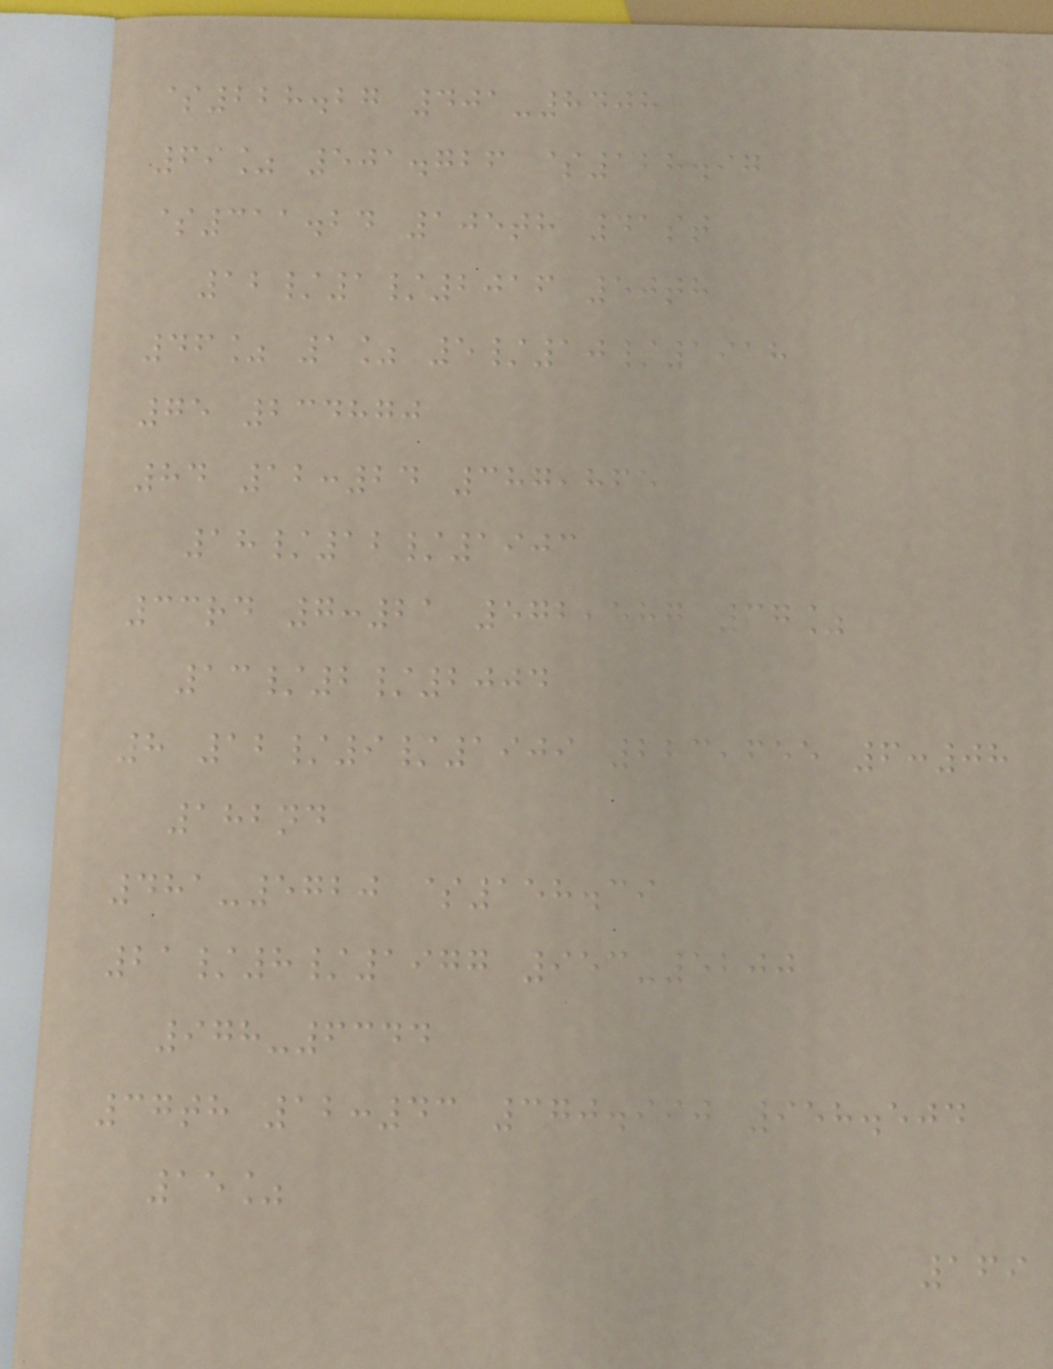$228.27 401-8408
69% 501.726 $128.97
$311.24 105th 41st
12/1/2016 50th
46% 1% 5/10/1918
75 234870
84 12:24 387,865
18/12/1903
33rd 7:21 572,587 37%
13/2/2004
8 12/9/1909 223,655 6:08
182nd
481-5720 $158.39
21/8/1977 953-5200
978-6344
37th 12:43 370.990 958.504
15%
169
